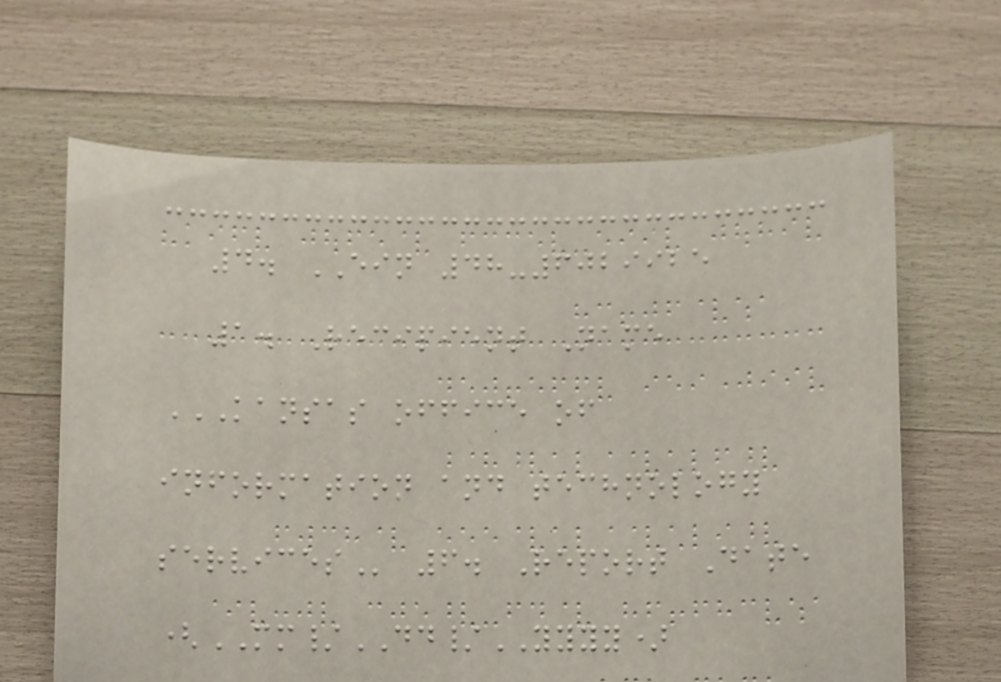4. EIN 48-6029925
1. Recipient Name
KANSAS OFFICE OF
INFORMATION AND TECHNOLOGY
SERVICES 6. Report Date
(MM/DD/YYYY)
